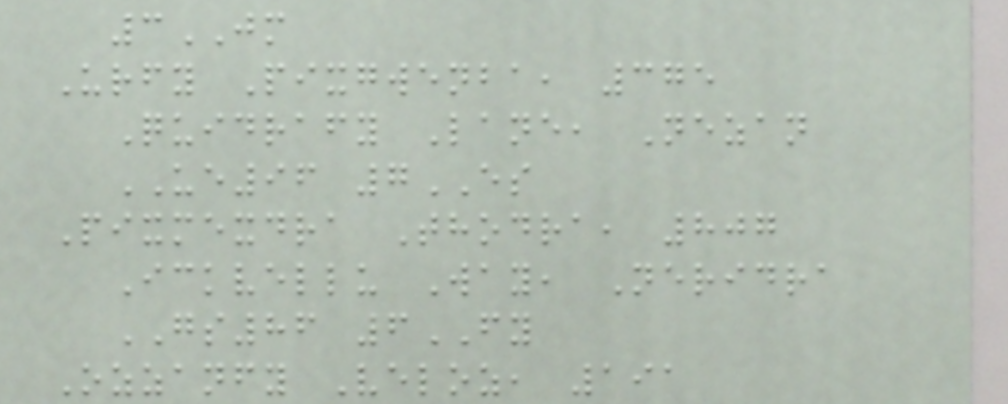3JM
Urfy Pixgwenba, 375
Quidrafy Lane, Nezan
UE96 7ES
Pixmexdra Thodra, 807
Ickvellu Way, Neridra
GS86 6FY
Ozzanfy Veloz, 191
